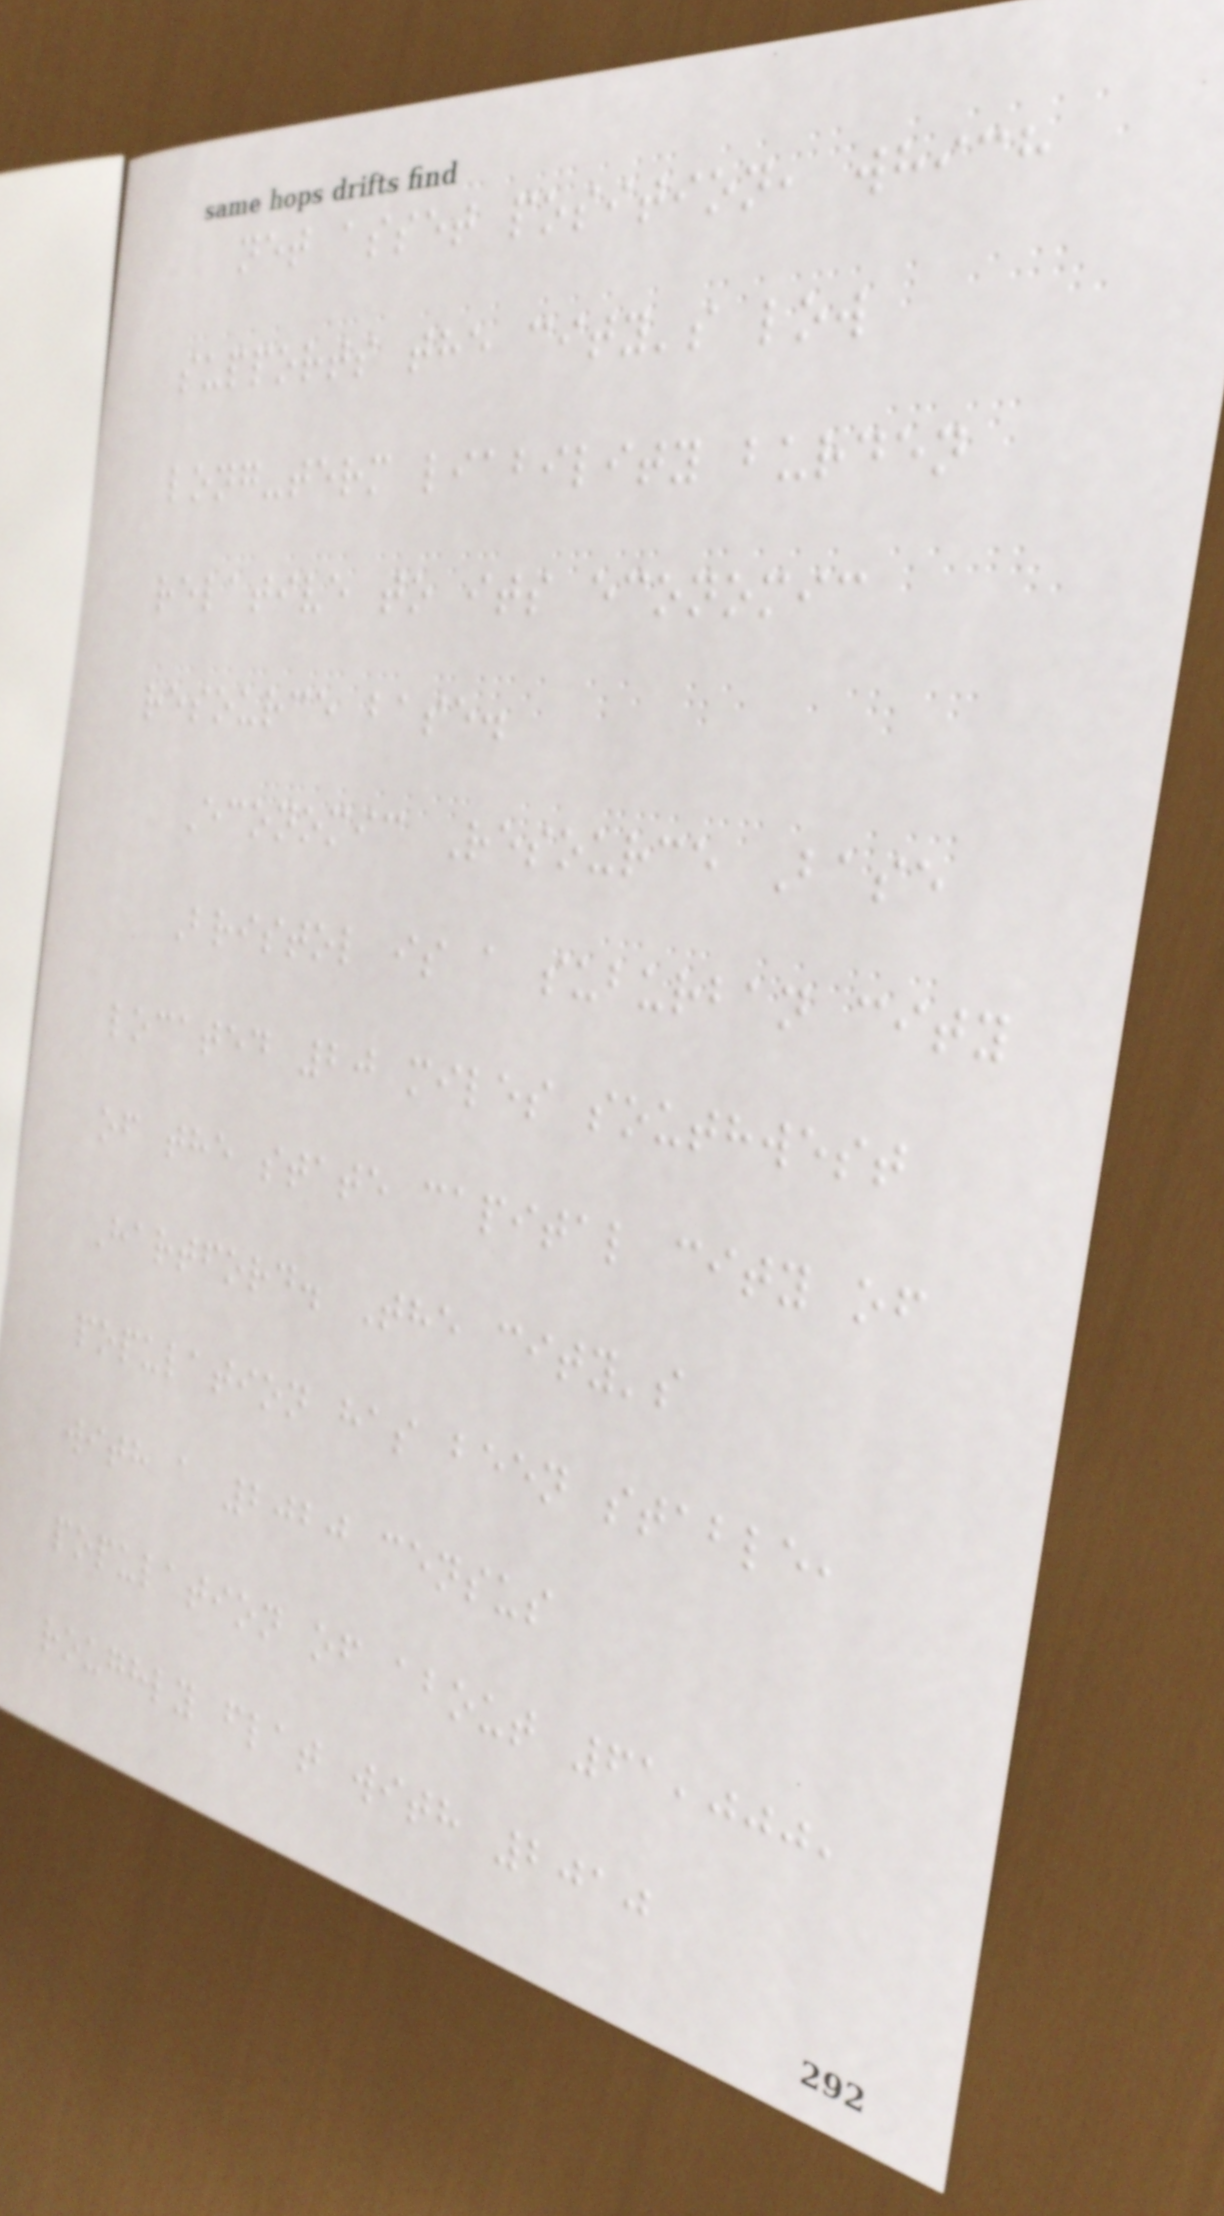net asset position, which
supports the city's low
long-term liability burden
relative to its economic
resource base.
Economic Resource Base
Bristol is a suburban city
located 20 miles southwest
of the state capital city of
Hartford. The city's
population has been stable,
with a 2020 census
population of about 61,000,
roughly flat with 2010
